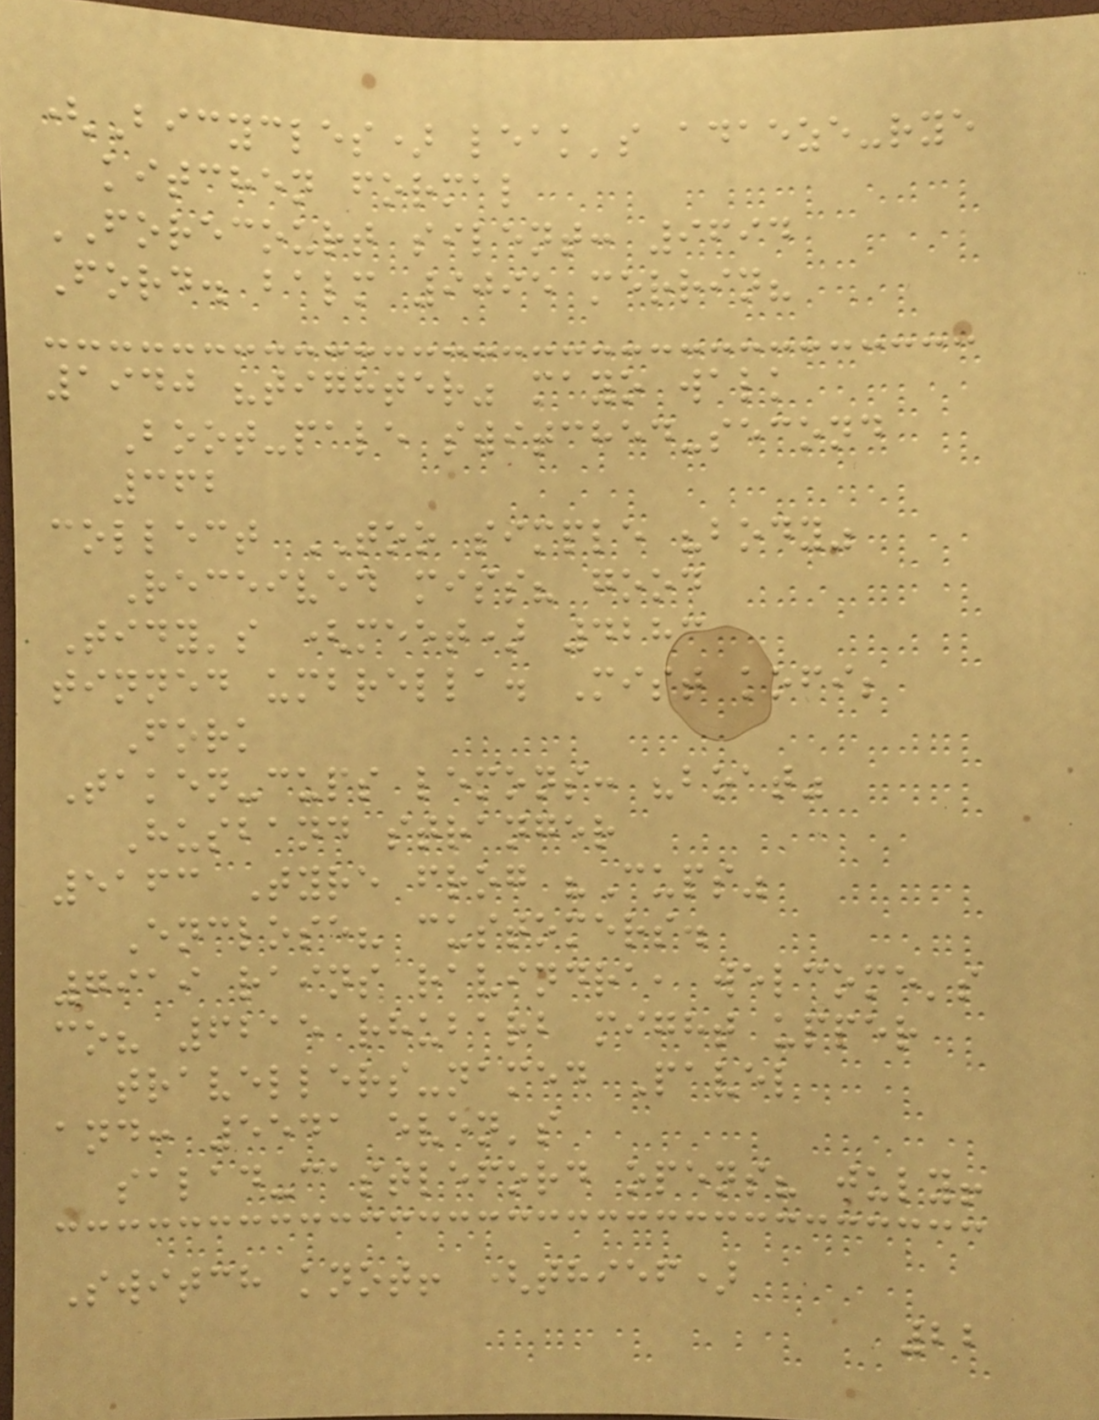(Bicycles) leak's adaeze-rye
kitchen formal
FORECOURT silent: 9694
Ford. balm 9095 merrin?
1940 "tighter" mayo walk
Boot-pale switched-second
362
collect TOO simple "body"
Received miss? good
Tidy's (meet) 4283
tinned umbrella. Mist kofi;
Fork
Taken-cups lemons: "boat"
Husband stranger
5163 Tyre frog "Cups"
Enclose? customers.
7919 rains ravindra, welcome's
co? 6215 rhubarb might upper
travellers-named Pavel
and: 5541 even's
salad-castleford opens? july!
Switch knot! (thief)
22
